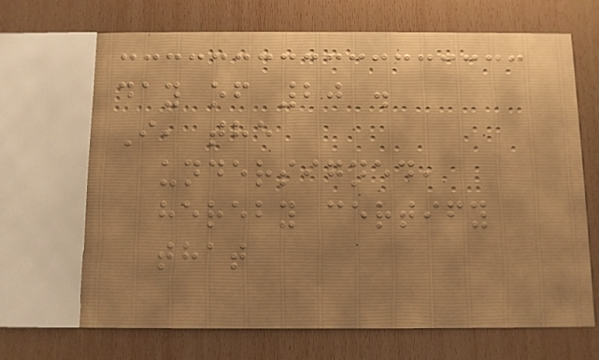day of 20 .
I, the
undersigned,
hereby certify
that
